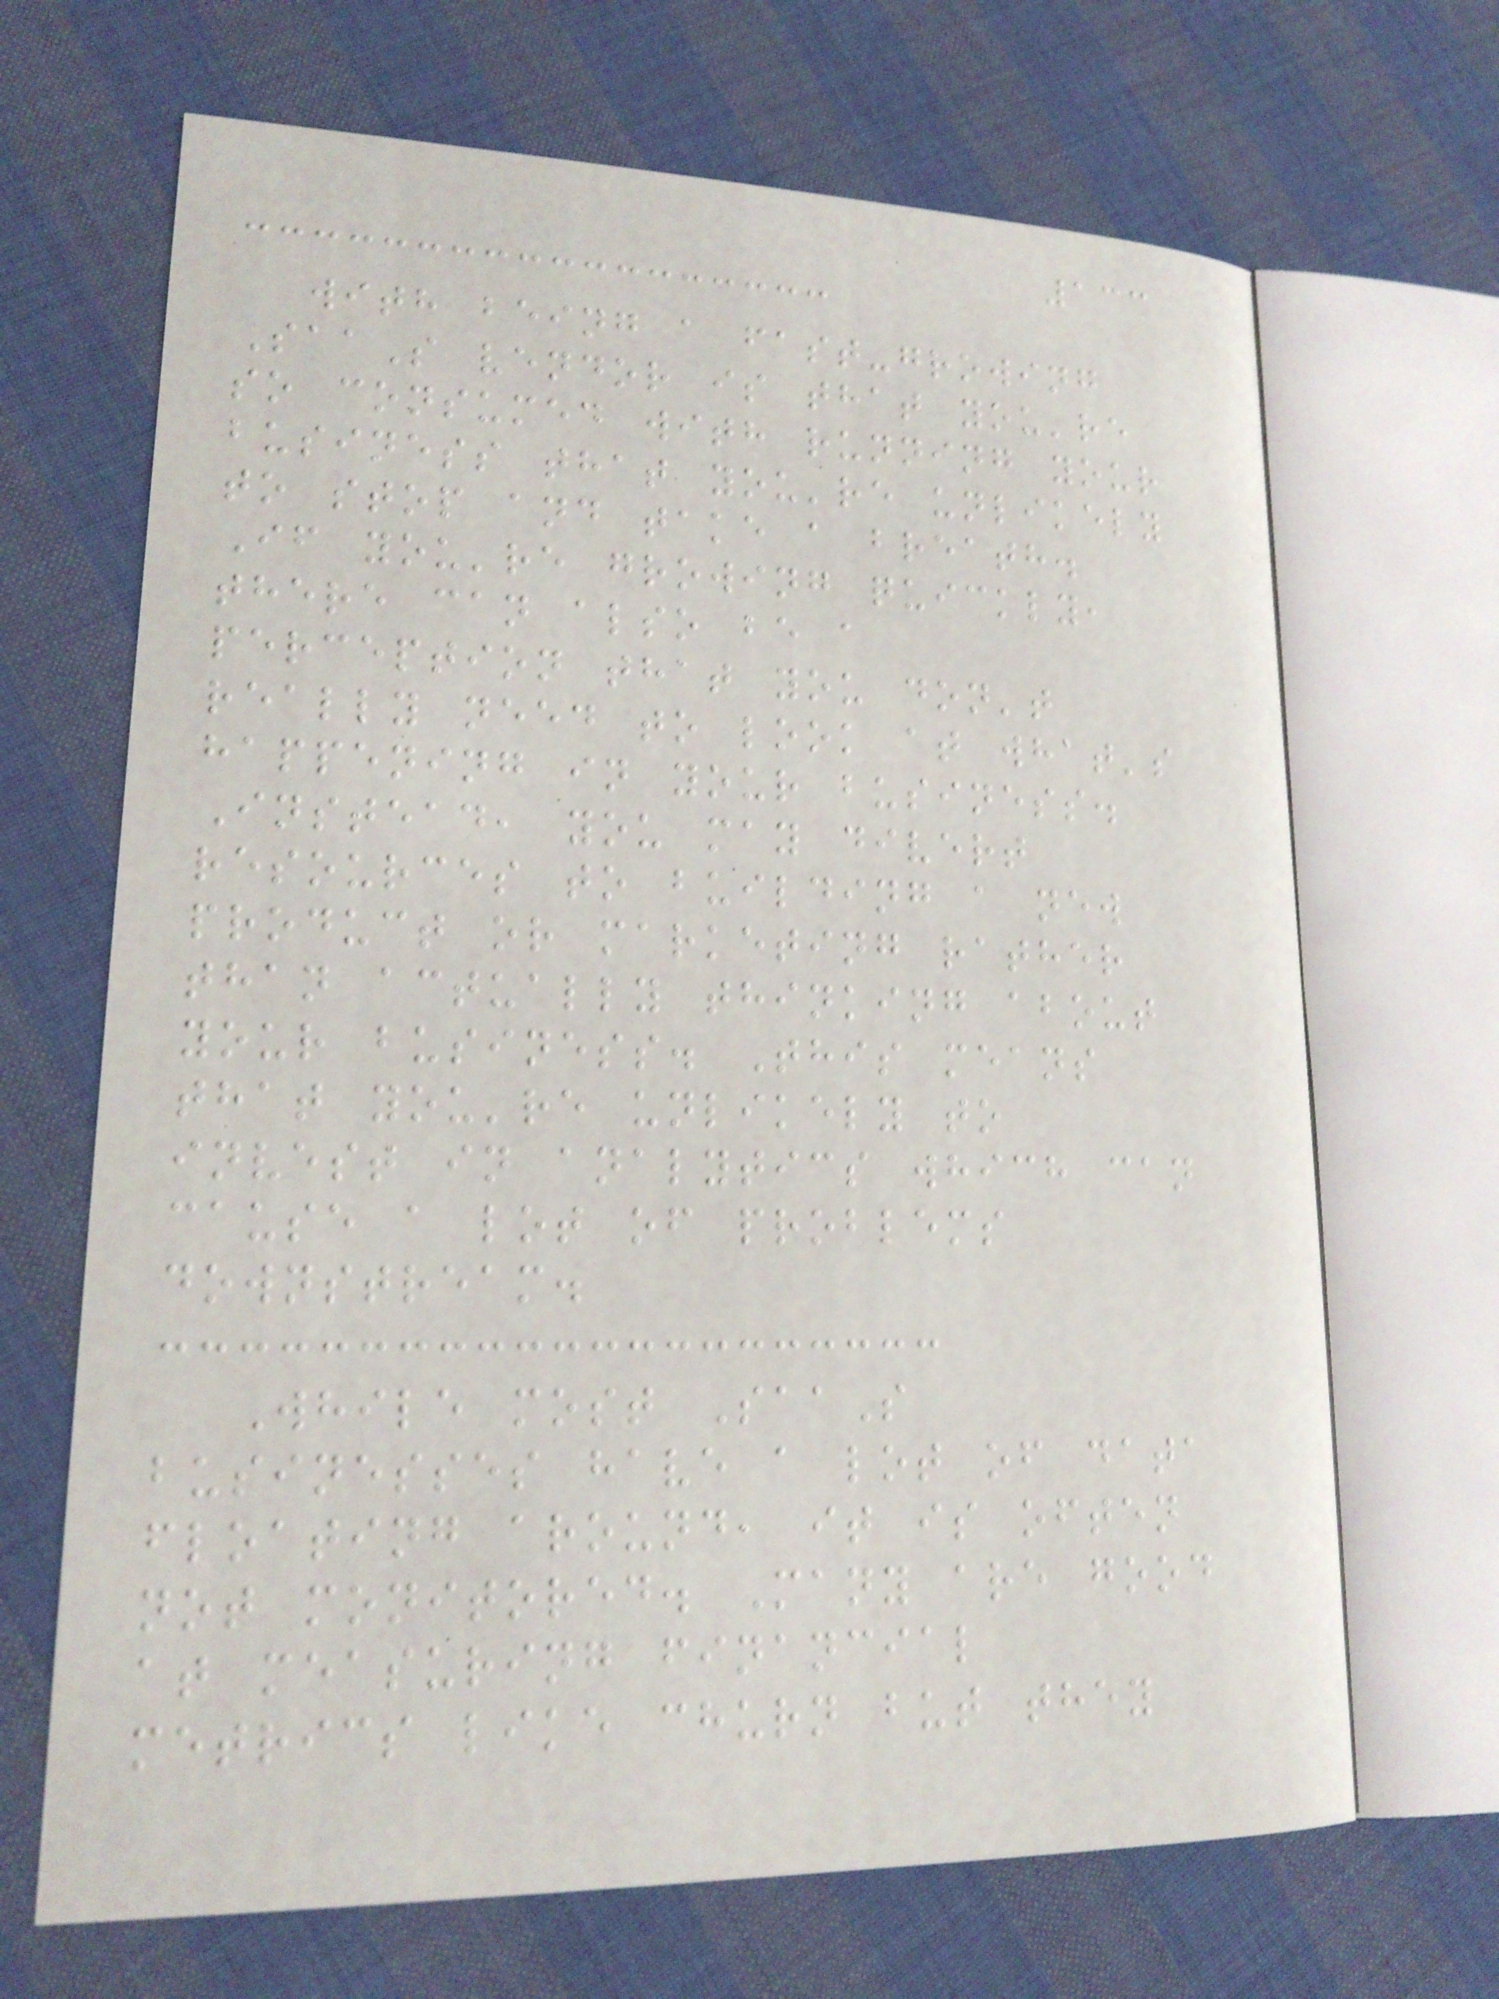133
with being a fast-growing
SaaS vendor is that you're
so consumed with running your
business that you're unlikely
to stop and take a breath.
If you're growing quickly,
there can also be a
perception that you don't
really need to look at what's
happening in your business.
Instead, you may divert
resources to building a new
product or marketing rather
than actually thinking about
your business. This means
that you're unlikely to
invest in analytics which can
cause a lot of problems
downstream.
While most SaaS
businesses have a lot of data
floating around, it is often
not monitored. Many are good
at measuring financial
metrics like churn but they
